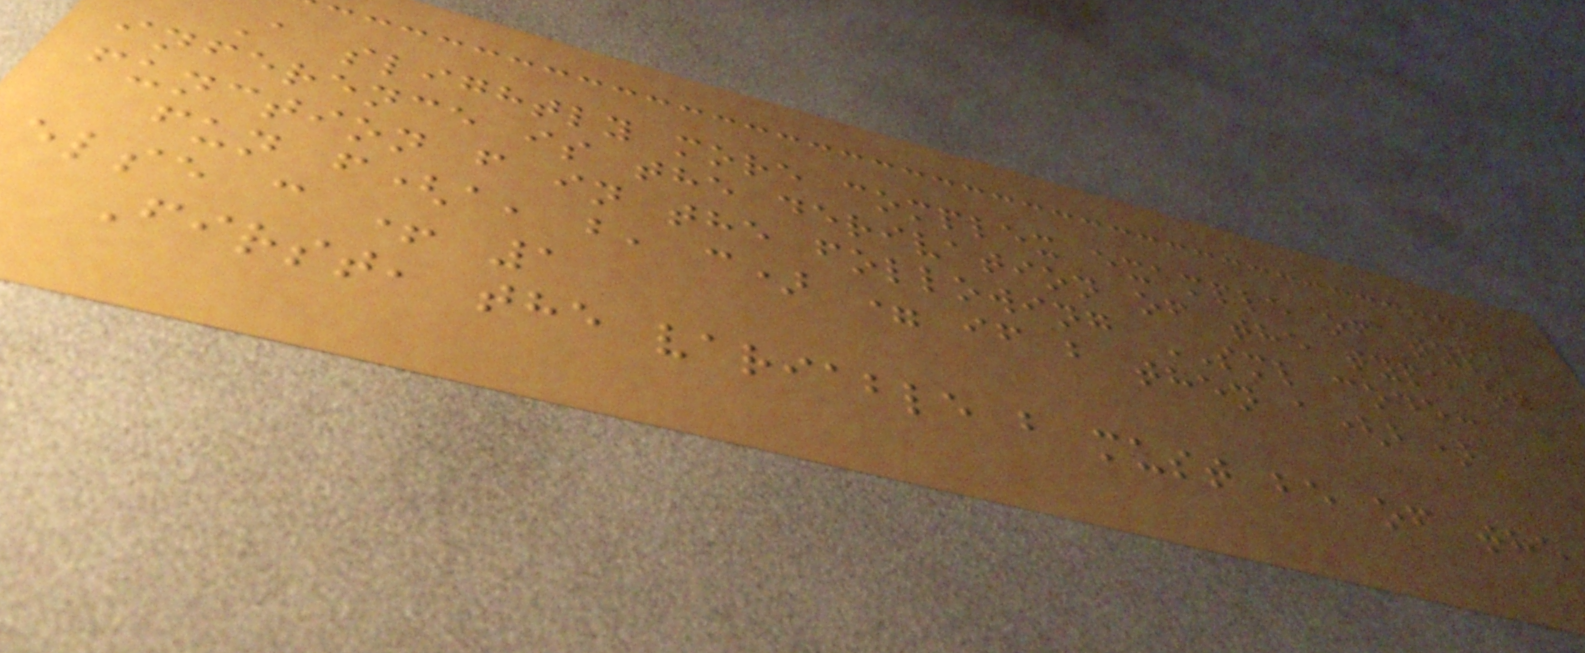A slightly more complex example of type
inference is the derivation of the type of
function f in the following SML code:
fun f(a, b, c) = if b then a(b)
else c + 1
First, the variable b must be of the
